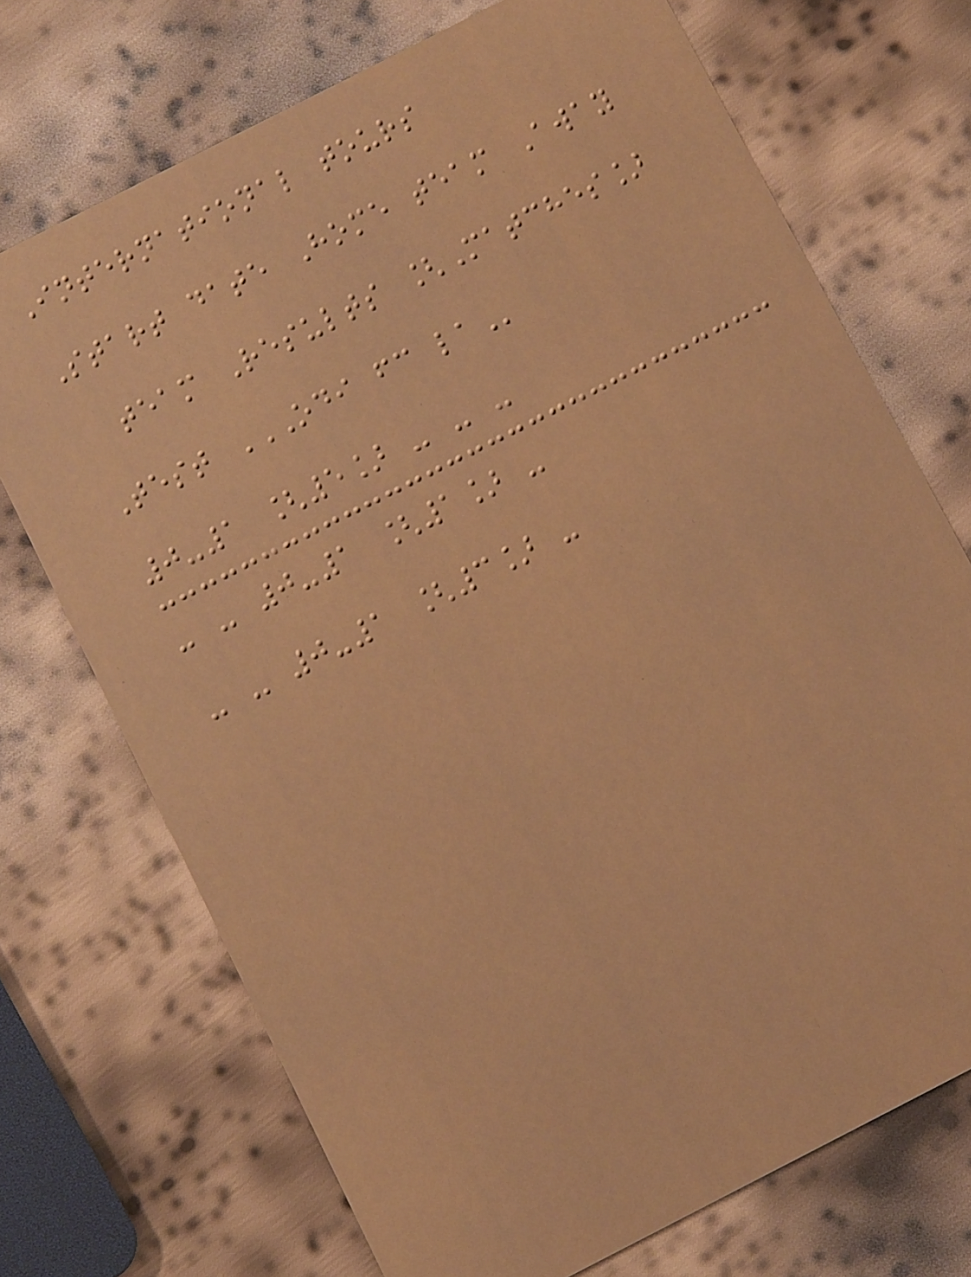International tours
Start date Home team Away
team Results [Matches]
Test ODI FC LA
0-1 [5] - - -
- - 0-1 [1] -
- - 0-1 [3] -
